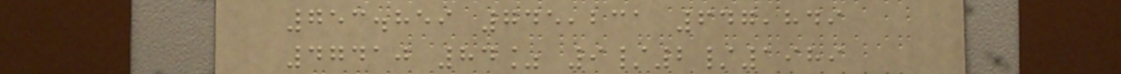753.859 745,231 647,849
47410 84% 9/2/1989
